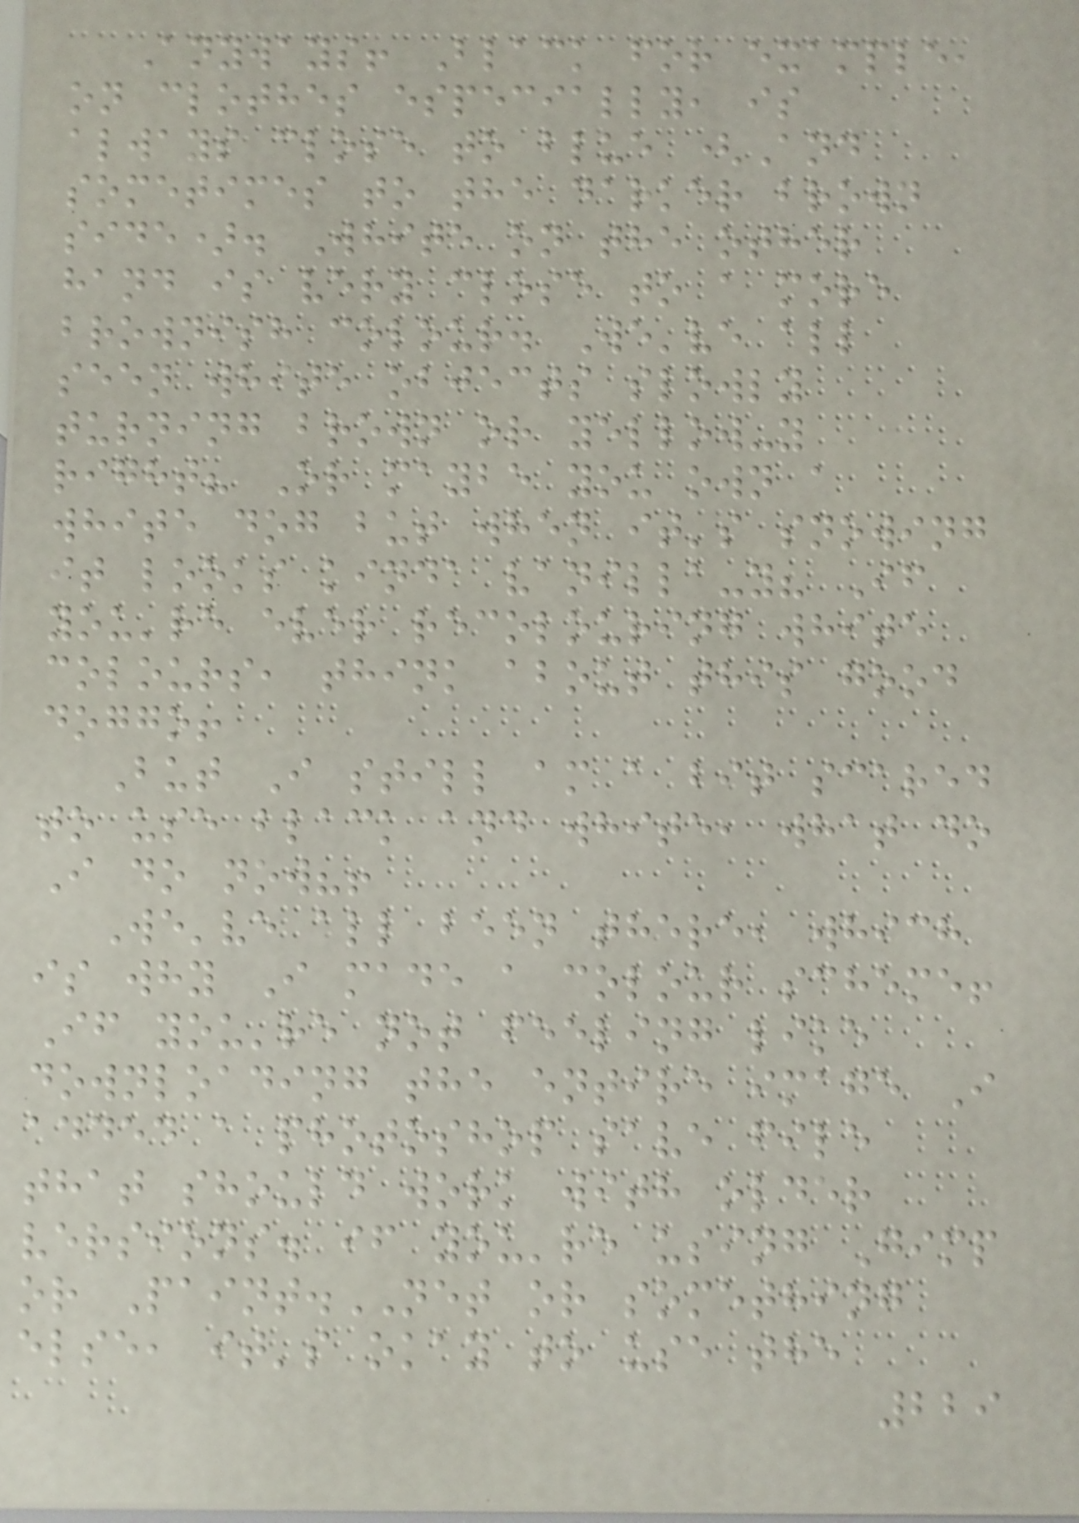Anyways! Black for example,
on clothes especially, is
always close to blue (And
sometimes to the darker brown
side). White on the other
hand is very close to a more
brownish colour. We've all
seen white objects slowly
turning brown or yellow-y
right? Or maybe you own a
white dog but when it's snowing
it looks kinda vanilla-y? If
you're ever recolouring white
colours, think about this good
doggo!
But I still am a bit scared
to use black and white, what do
I do now?!
We've all been there, which
is why I made a colour scheme!
If you're not feeling like
downloading the entire image I
added a photoshop save file
that should work with older
versions. if you're using Gimp
or Paint.NET or something
else, it's okay to use the
229
